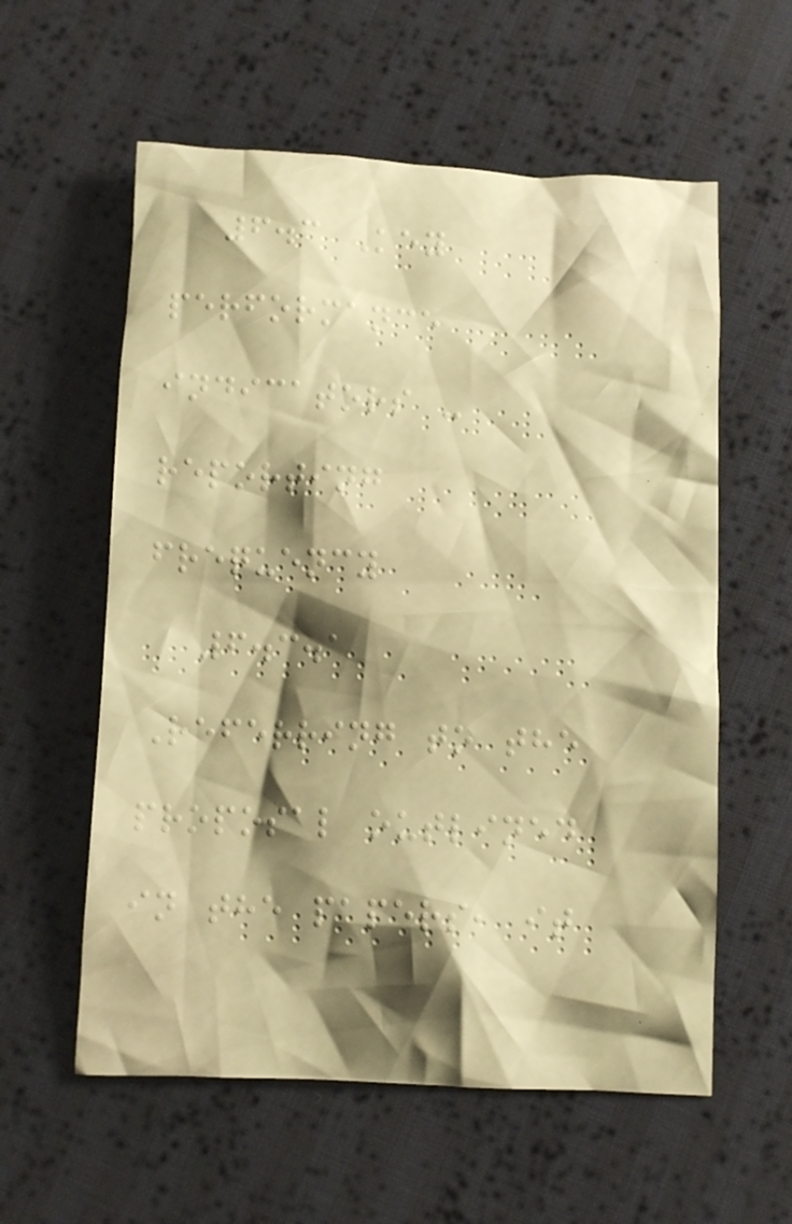6.3 Key
performance
indicators -
reporting
frequency
6.3.1
Referring to the
proposal outlined
in the papers, it
